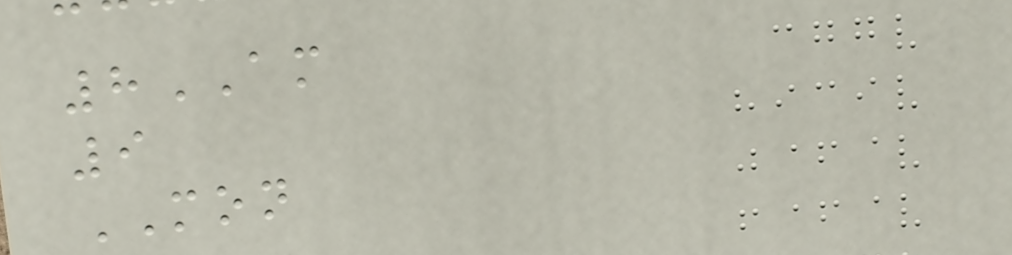8AM
9
MON
